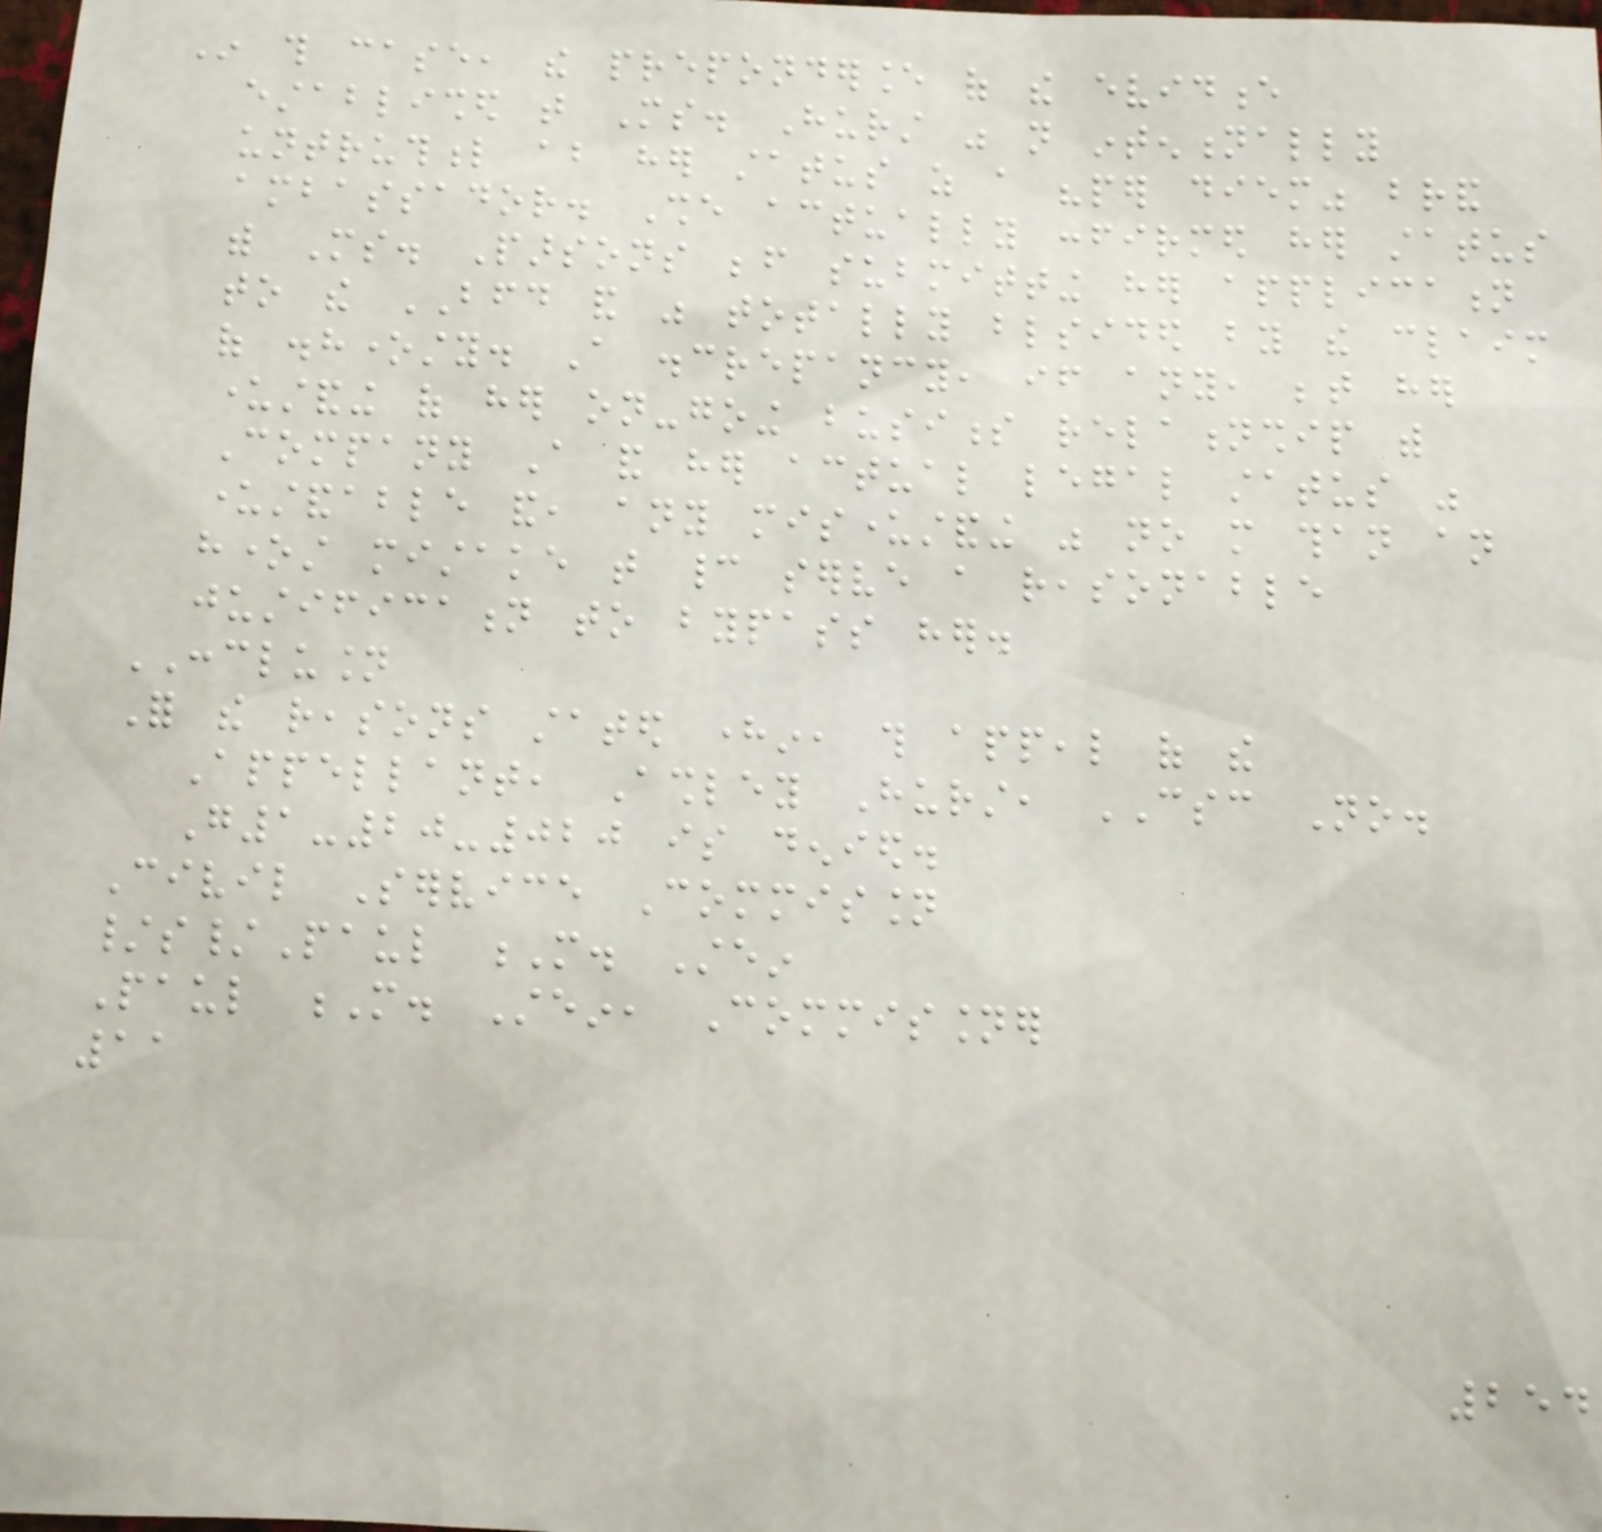In this case, the preponderance of the evidence
established that Ms. Hurst was not intentionally
untruthful about her status as a "per diem" brand
ambassador. She actually confirmed her status
with Ms. Parsons before submitting her application
to the BFD and was totally blindsided by the claim
of dishonesty. A discrepancy, if any, between her
understanding of her on-going business relationship with
Company A and her actual legal status was
understandable and, any misunderstanding was no more than an
honest mistake that cannot serve a reasonable
justification to bypass her.
CONCLUSION
For the reasons stated herein, this appeal of the
Appellant, Ashley Hurst, CSC No.
G1-20-020 is denied.
Civil Service Commission
/s/Paul M. Stein
Paul M. Stein, Commissioner
11
254
